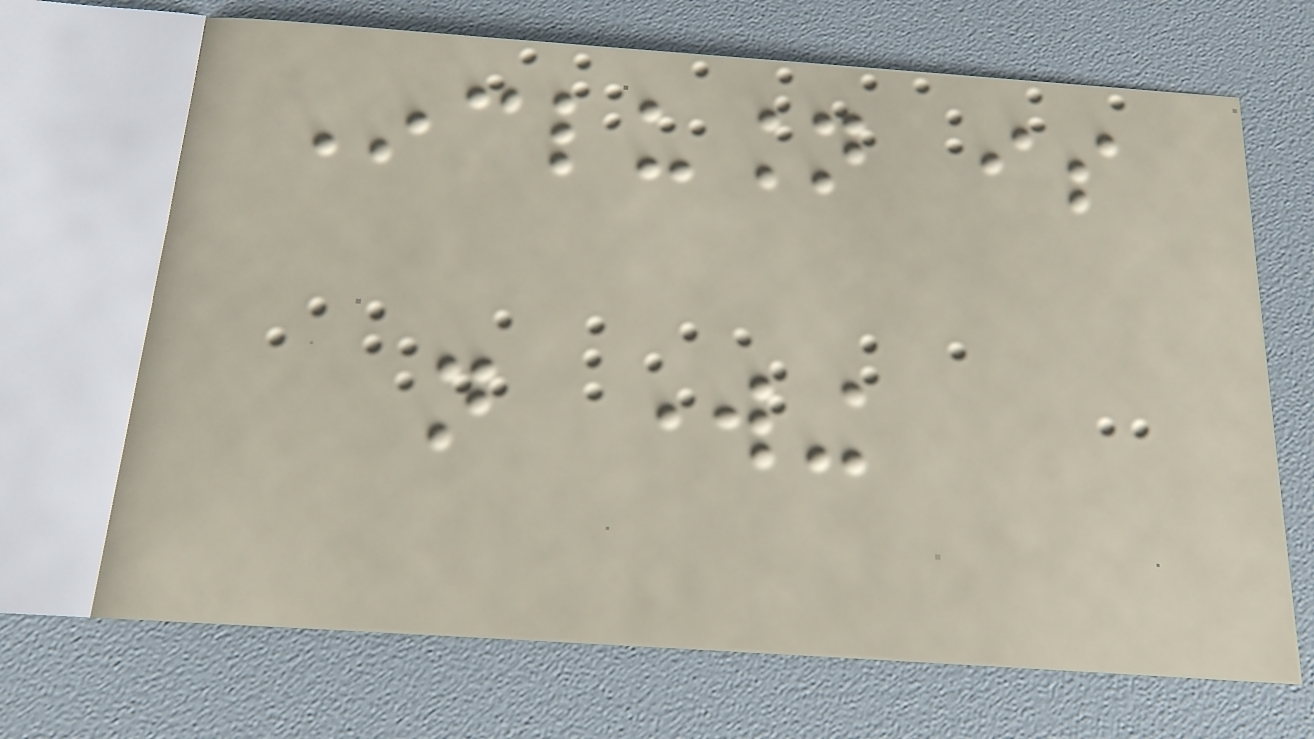Inclusion is
not working
